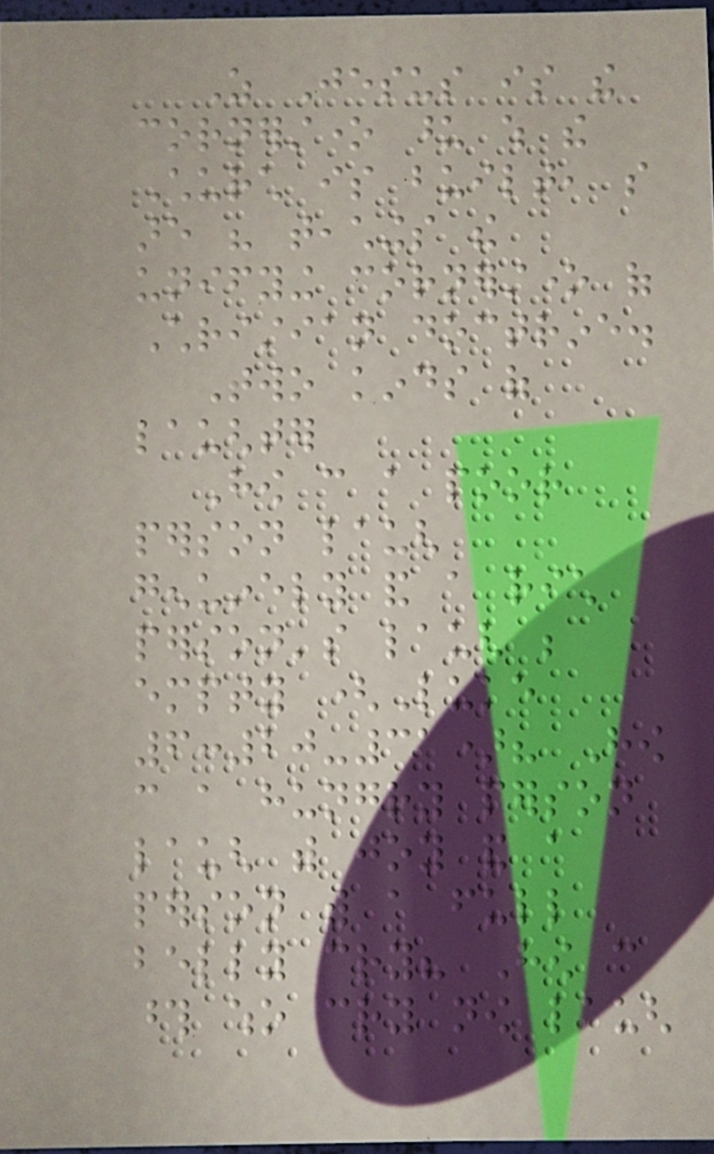As Jesus is the
cornerstone upon which the
Church is built, so
are his teachings the
unifying cornerstone of
Christian doctrine.
Two kinds of
laughter
How can a poor
person laugh
genuinely and a rich
person's laugh be
empty (Luke
6:20-31)? How
can a hungry person
laugh with joy and a
person with a full
belly cry? How can
those who cry now laugh
